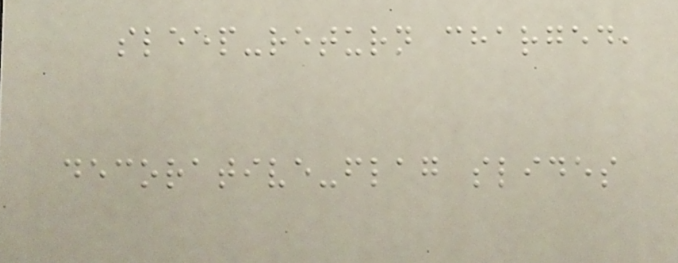sleep-return charged,
decorative-flag slides
